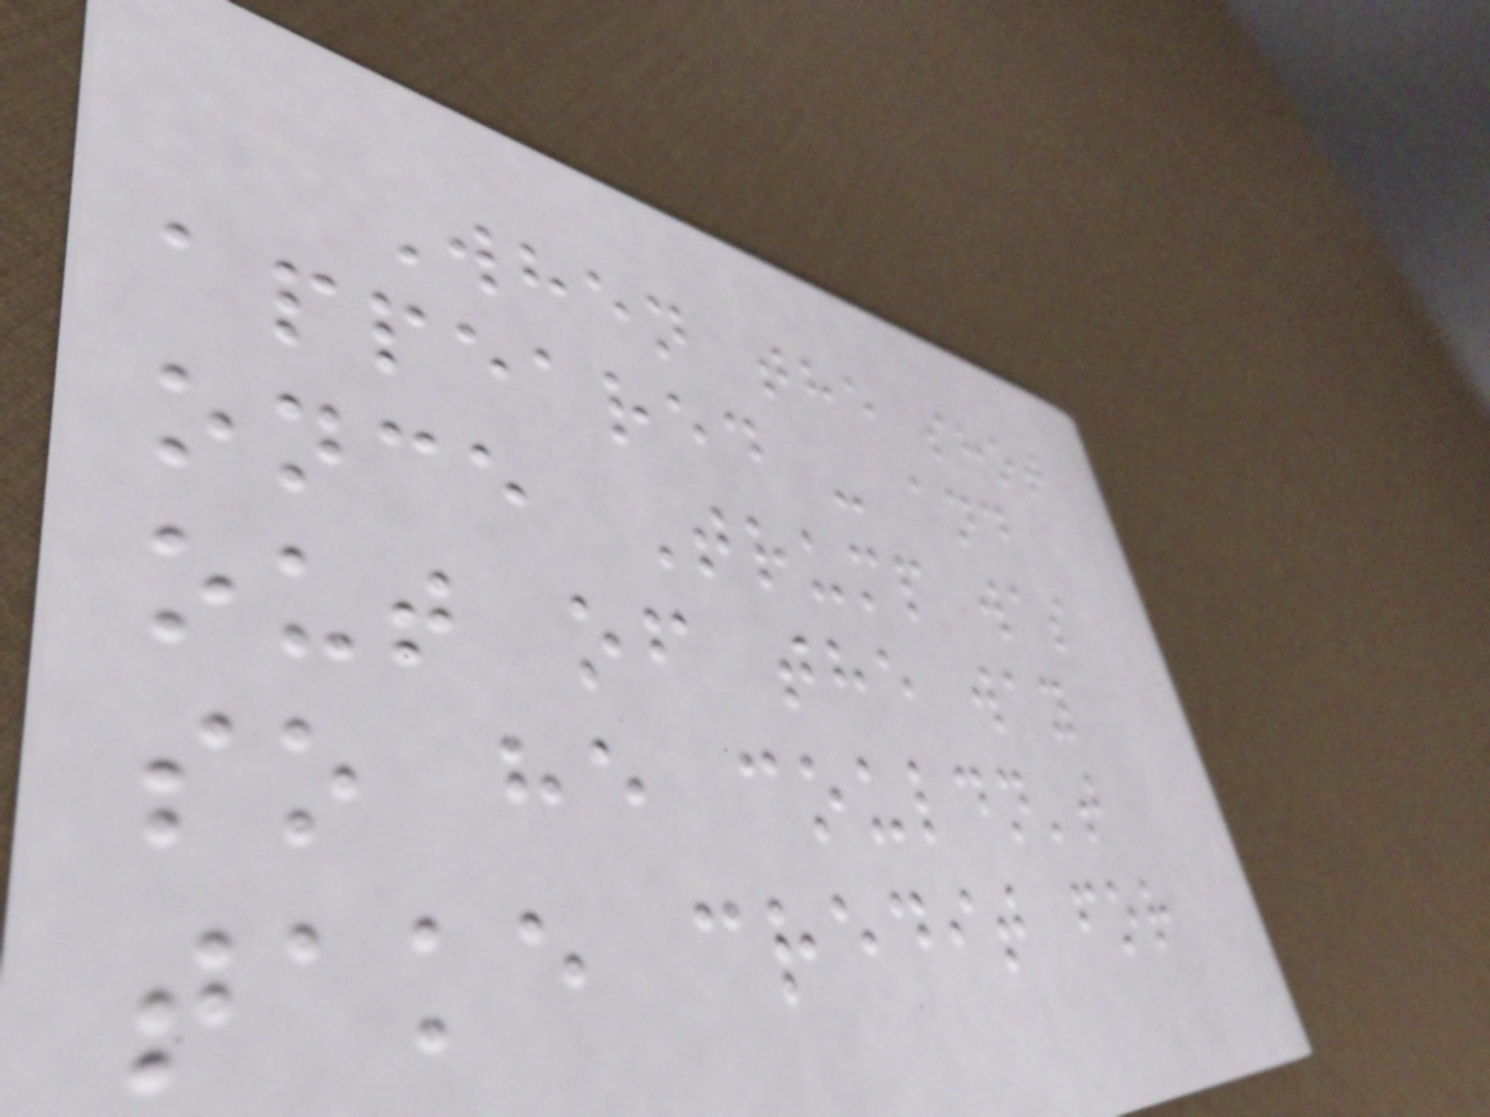When the shot
appeared - and
once Trump was
out of the way
so he couldn't
take credit for
